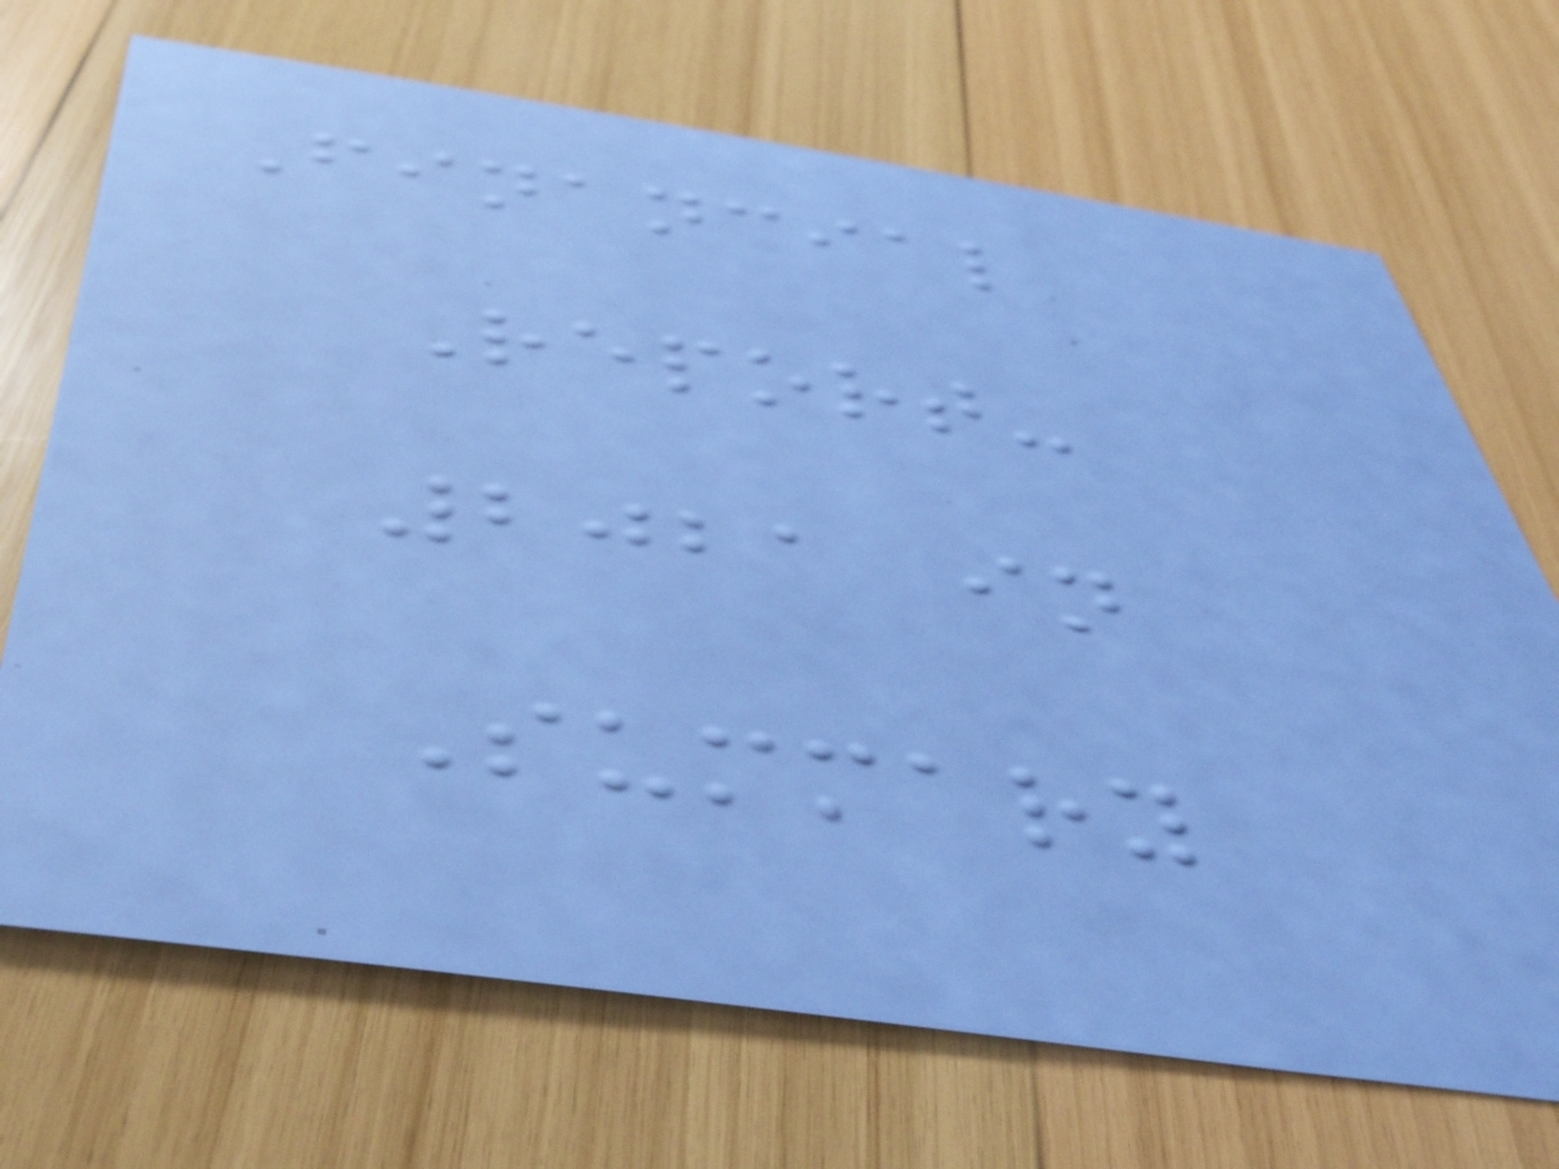Financial
Report-
2021 in
Summary
